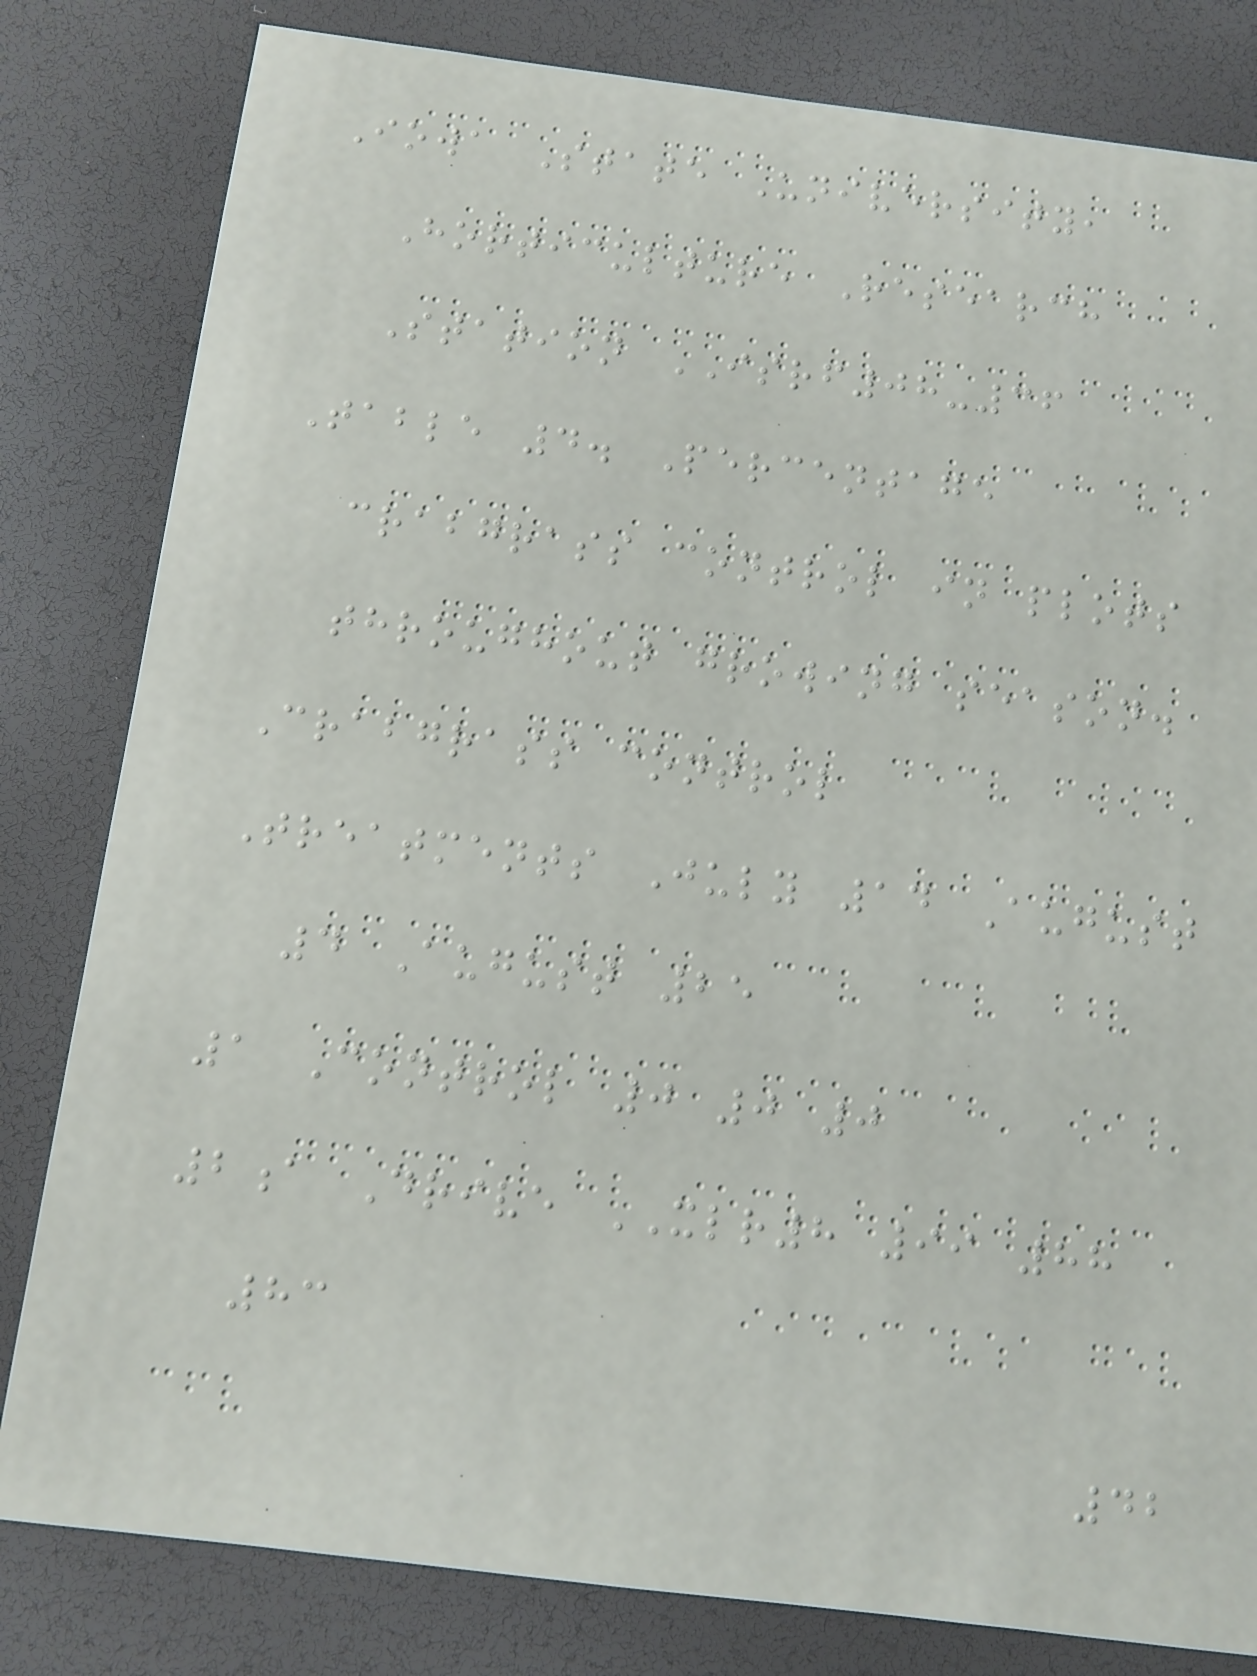Iowa State University,
Horticulture Research
Station ISRF08-36
Table 4. Percentage
crabgrass control in plots
throughout growing season.
Crabgrass control
Treatments July 14 August
4 August 25
1 Control 0 0 0
2a Drive XLR8 99 88
83
42
